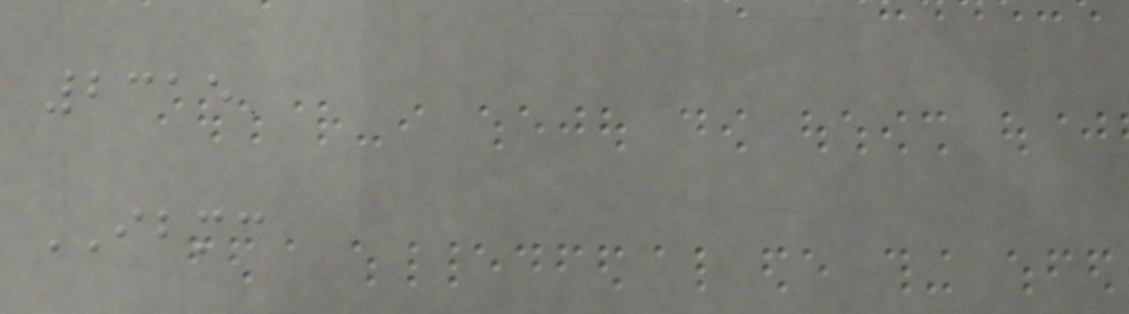2315
IBMC
